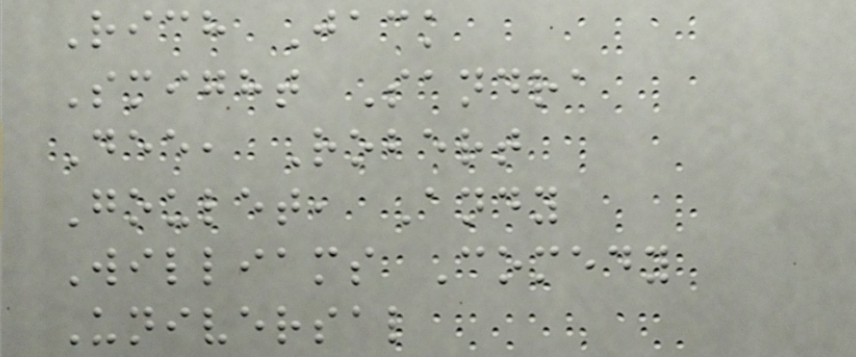Rich Jack
Smight Sandra
Dee, Robert
Goulet, Andy
Williams Comedy
Universal
